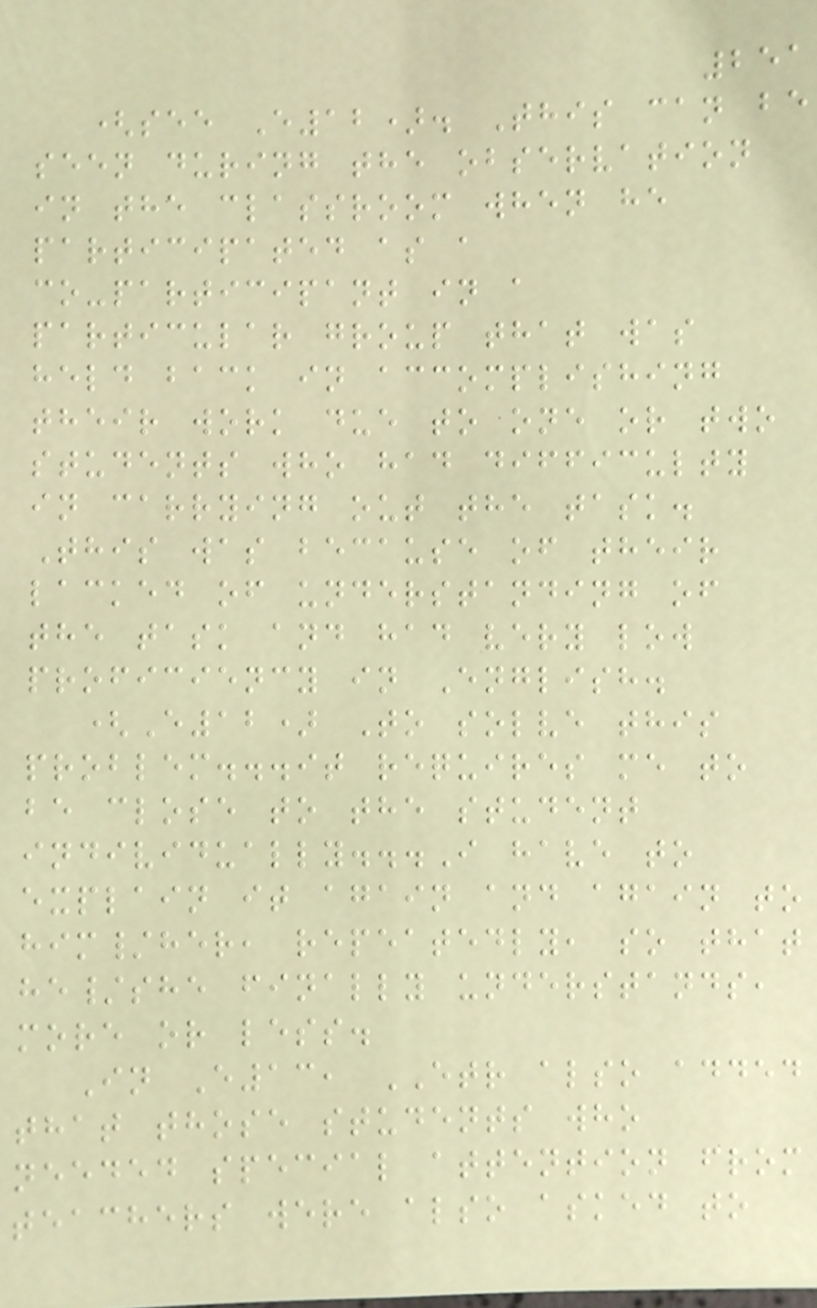251
(see E12). This can be
seen during the observation
in the classroom when he
participated as a
co-participant in a
particular group that was
held back in accomplishing
their work due to one or two
students who had difficulty
in carrying out the task.
This was because of their
lacked of understanding of
the task and had very low
proficiency in English.
(E12) To solve this
problem...it requires me to
be close to the student
individually...I have to
explain it again and again to
him/her, repeatedly, so that
he/she finally understands,
more or less.
In E13, ETR also added
that those students who
needed special attention from
teachers were also asked to
